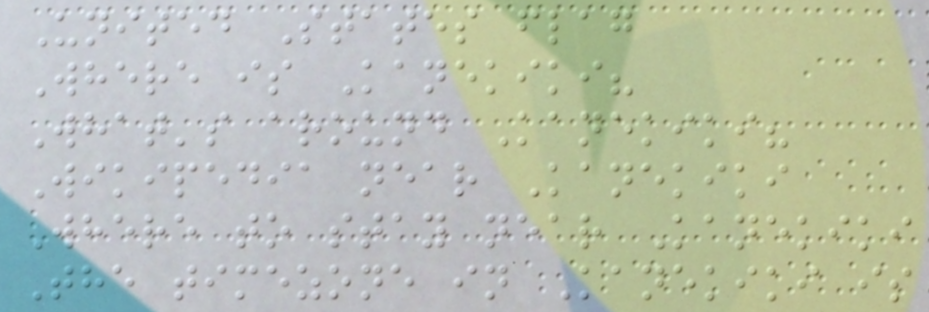United States flag
Where is Kanekiki?
What's around Kanekiki?
Wikipedia near Kanekiki
Where to stay near Kanekiki
The timezone in Kanekiki is
